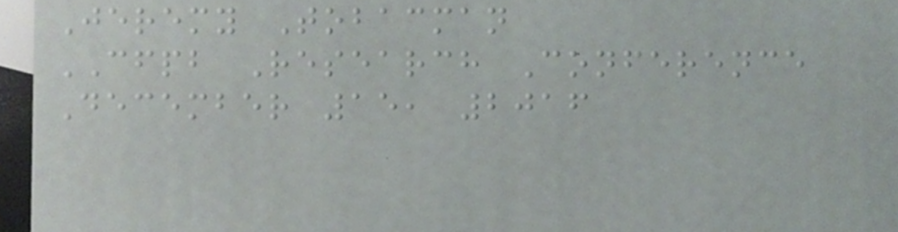Jeremy Tobacman
CFPB Research Conference
December 15, 2016
